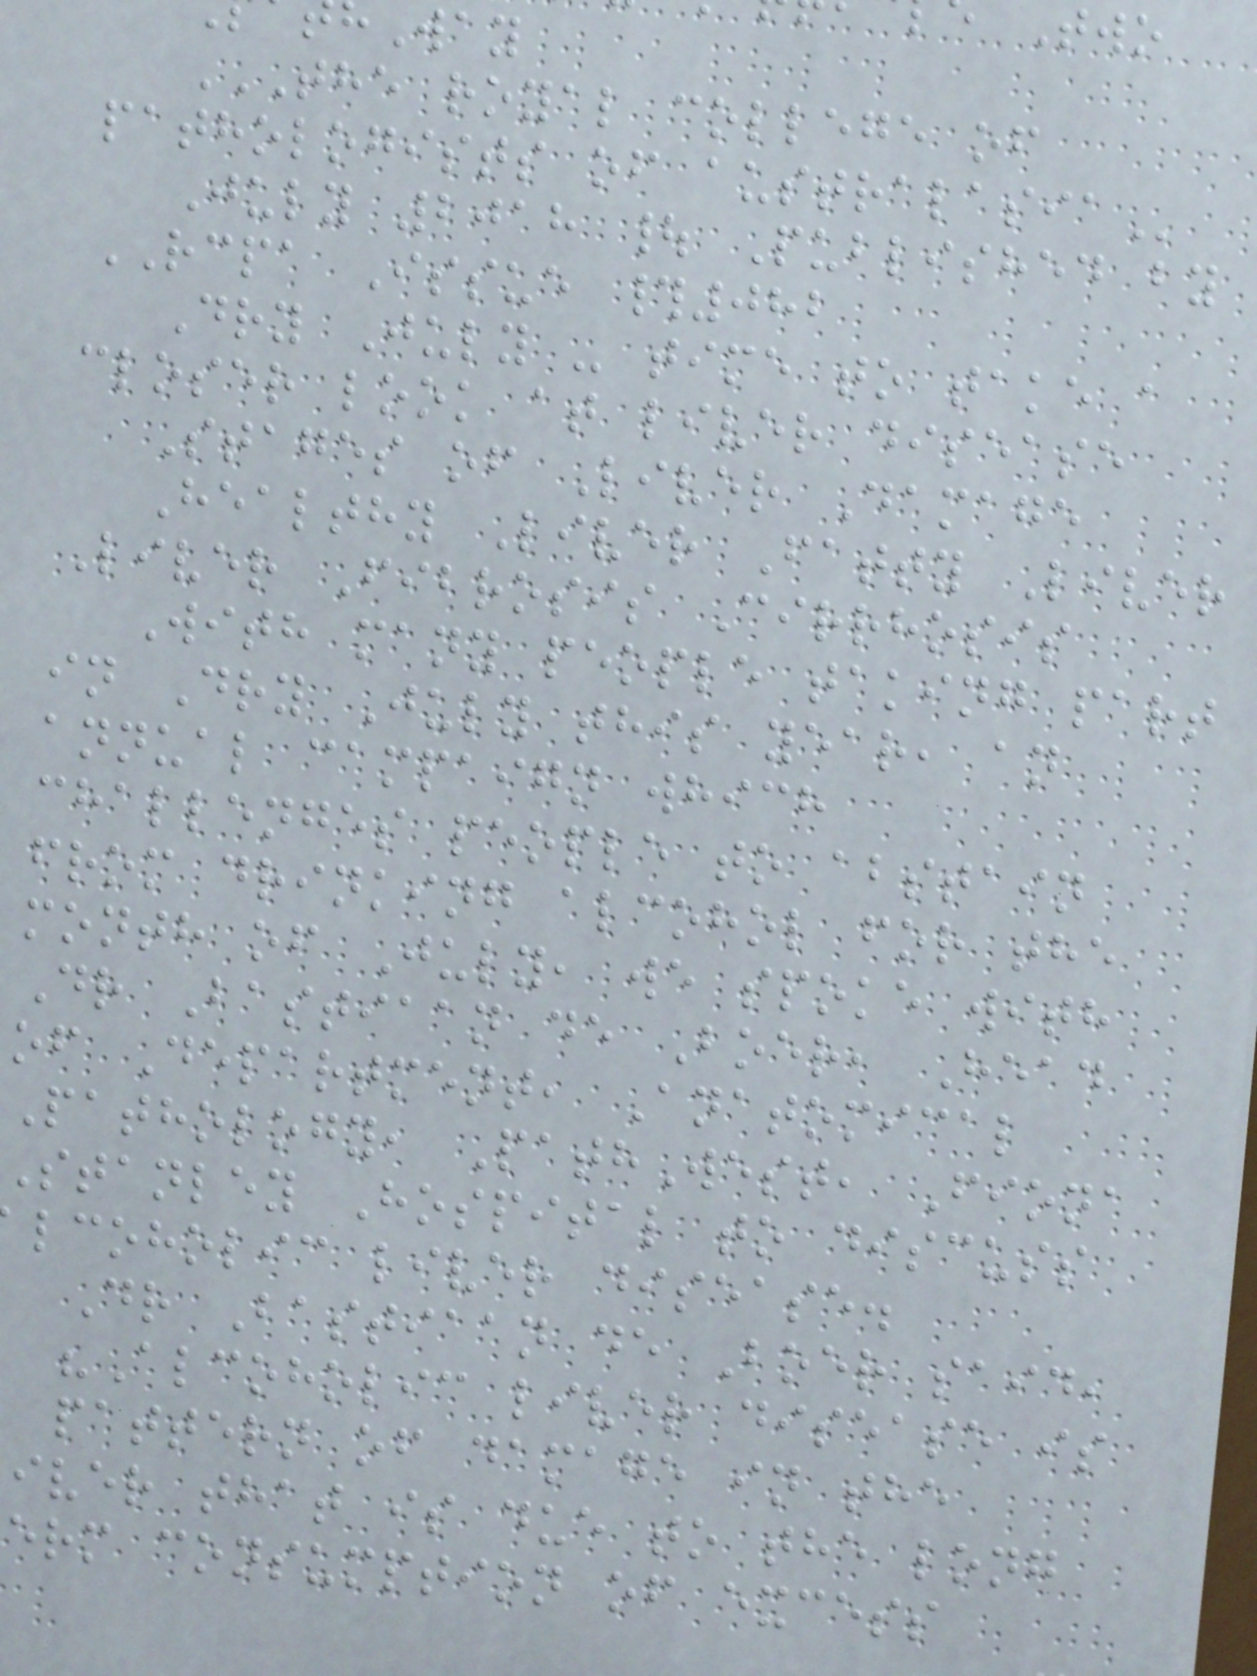Way
THE ROYAL COLLEGE OF
pathologists of
July 2018 | Published by
RCPA Issue #082
Dry July - time to take a
closer look at liver disease
Stages of Liver Damage
Healthy Liver Fatty Liver
Liver Fibrosis Cirrhosis
With many people taking part
in Dry July this year, an
annual campaign which
challenges people to abstain
from drinking alcohol for the
month of July, we spoke with
Dr Bastiaan de Boer, Head
of Department, Anatomical
Pathology, PathWest, Fiona
Stanley Hospital to discuss
lcoholic liver disease.
Dr Bastiaan de Boer said,
"Alcoholic liver disease is
pattern of damage in the
iver that is due to the long
erm consumption of excess
